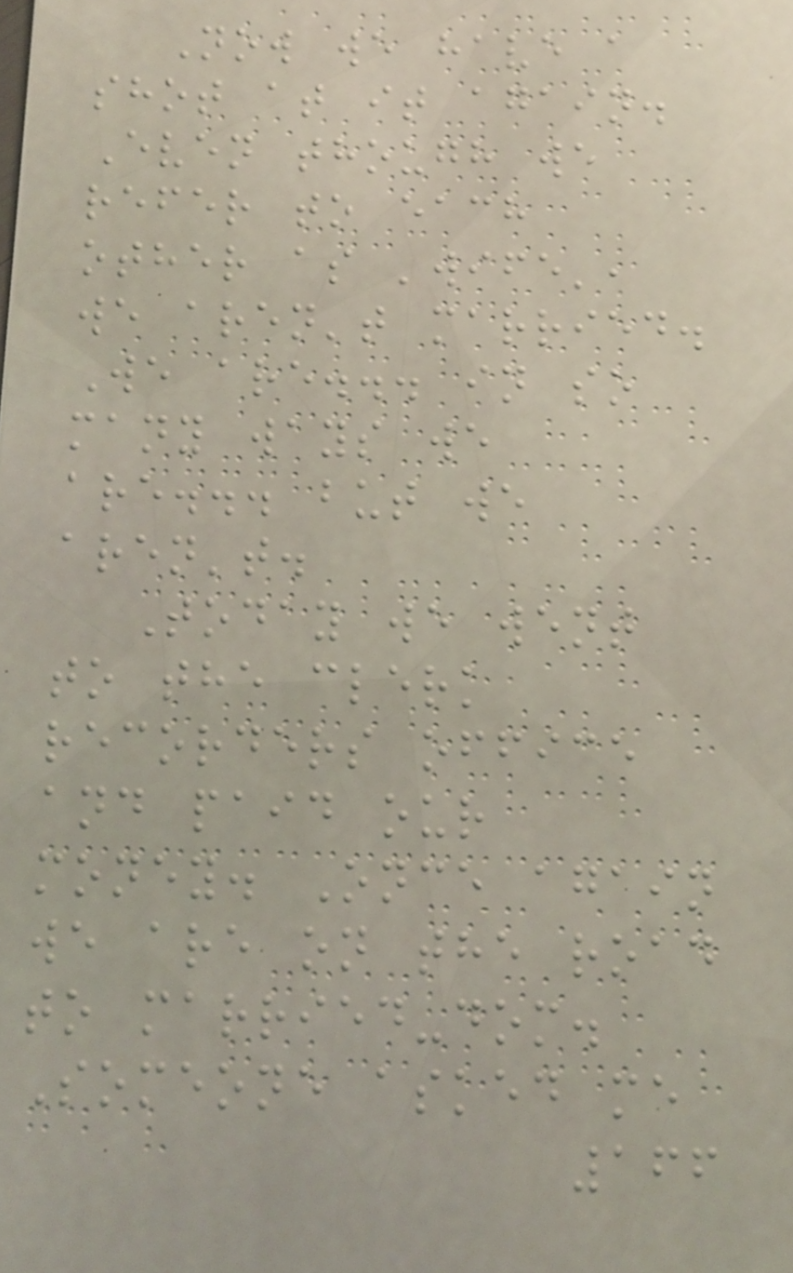Now we have a
shot at it again.
Even though we
refer to each
other as 'wife',
we aren't married.
We are... in so
many ways we
are... but we
aren't.
Today we went
to the clerk
recorders office
and paid our
money. Once again
we are on the road
to married-dom.
Someone asked me
166
